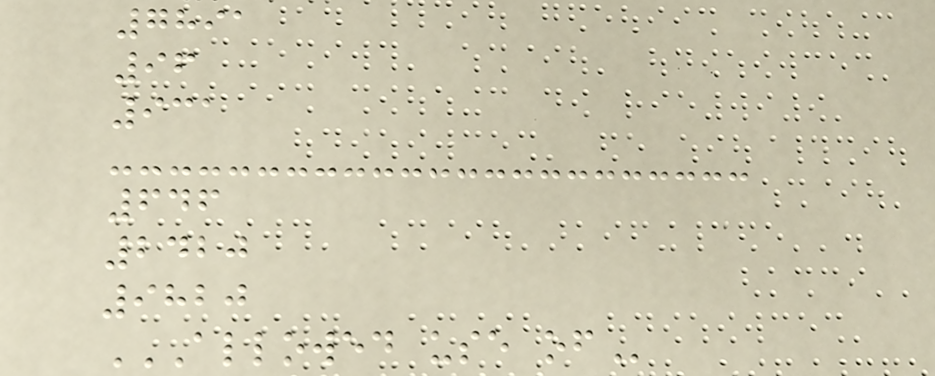7891
96
931
646
2420
9820
ALLOWED USE OF
